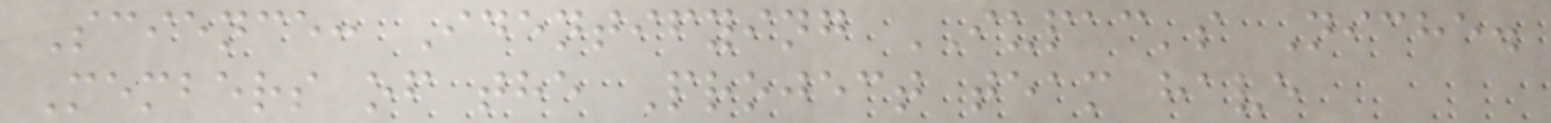Science: Identifying IUPAC's Niche.
Members of the Project team have
